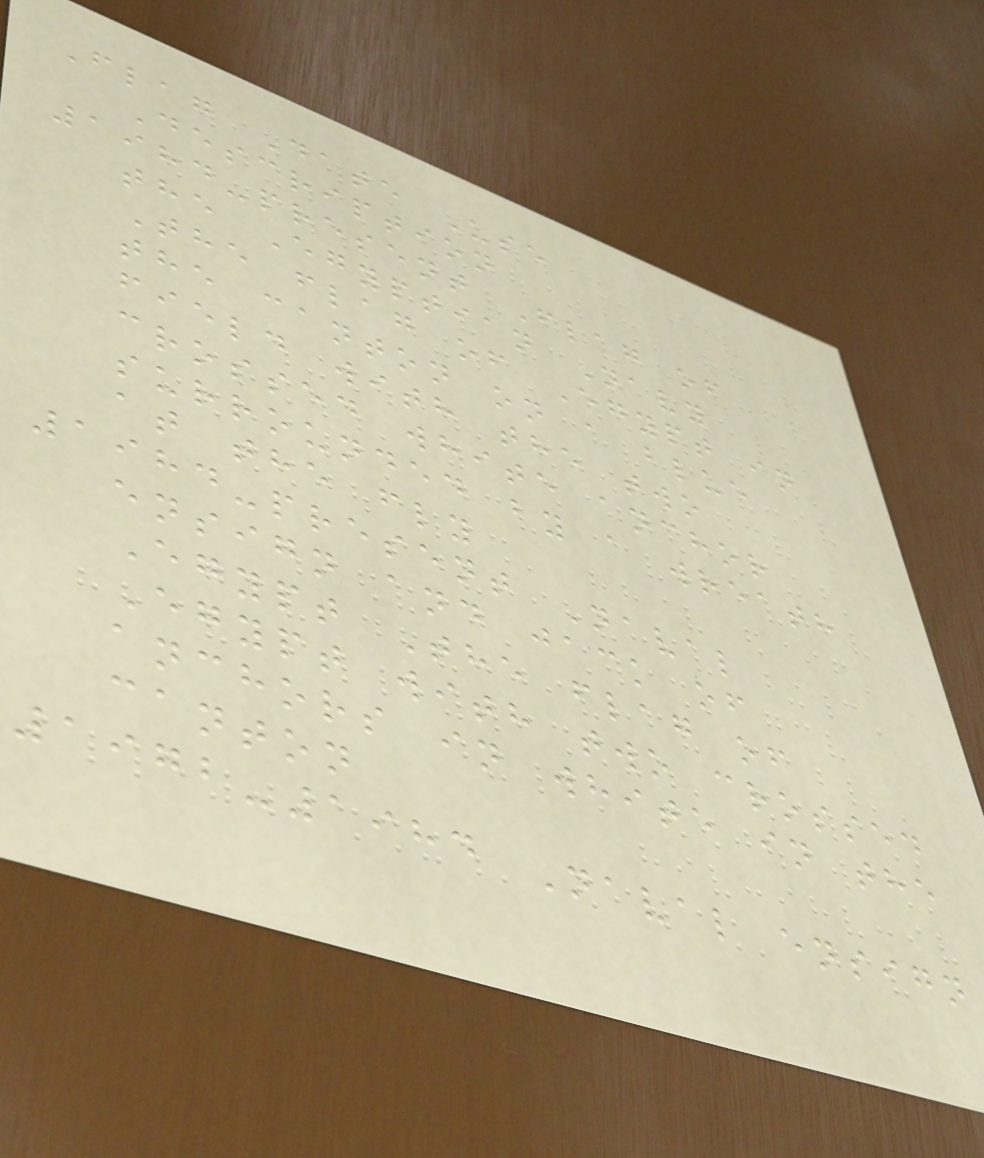Flag Date Use
Description
1984-present Flag of
the Egyptian Navy
The flag of Egypt in
the canton on a blue
field with the two
crossed white anchor
surrounded by a wreath
at the fly
1984-present Naval
ensign and jack of
Egypt The flag of
Egypt with two crossed
anchors in white in the
canton
1972-1984 Naval ensign
